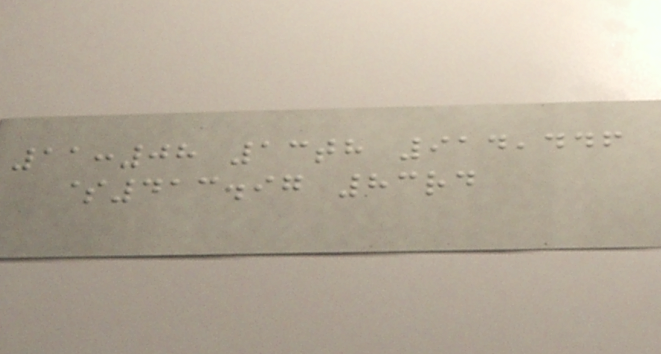11:08 13th 914,446
$413.97 83rd
